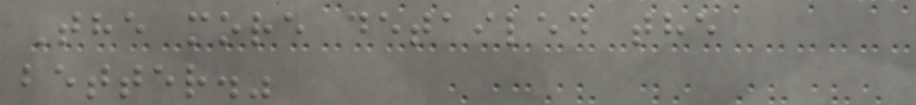The more detailed the
better."
